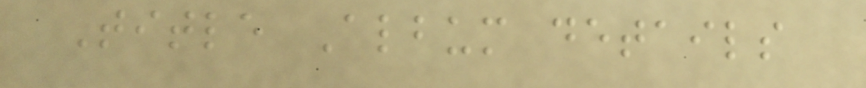Title Album details
